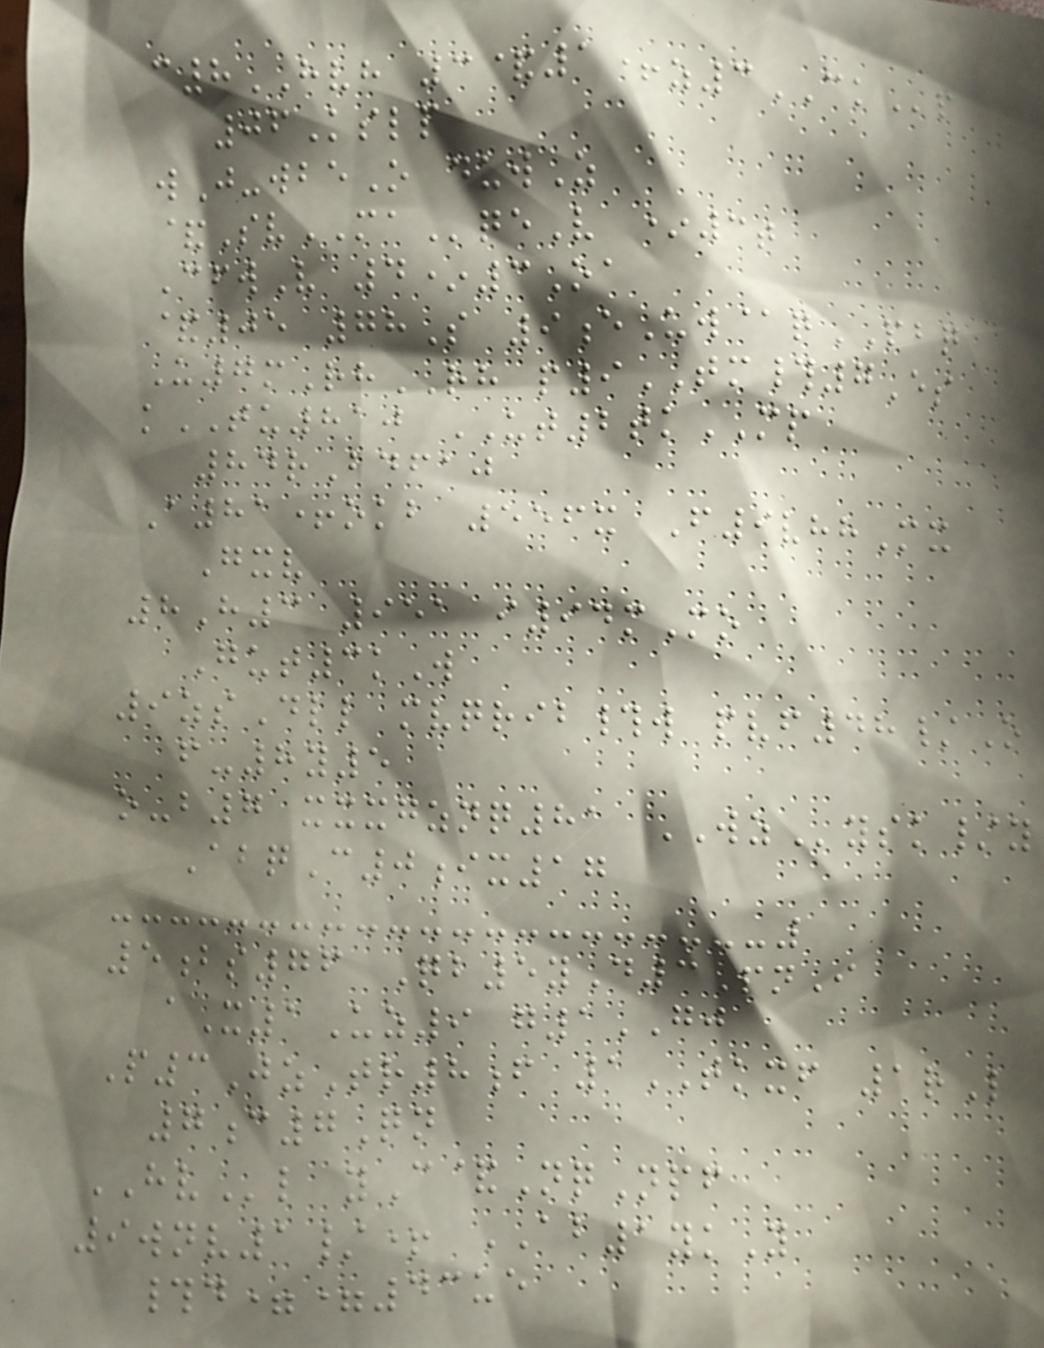c8HVH 3&1+z3CKp
06Kslp
wJ-wbeO duwZ
&SvMAqeV *3t
CfwV 4*3Oa
&05 78S 9eUw@qPBQ
U7mRhRH p9TM#7Es
kTU810 UT2tkMP
84rBdfaj
A81+okb 556x F9vhhMx
Gxv
8H3 951 i94mMo
Gut3kW
9zsDll mvqrib#w pvf48/O
f-8y5
o-b7 xxxgznq81 WZysk/y
AbqC0ix17
5bs76 Qb5yD3PnI
aX1Uz9 g1GJ
P3JzTr8f 1TKXF 1rL
7c7Qn
HVl yC&NqNpf
9wnv1/+ AB1ykY
#d==43ue
